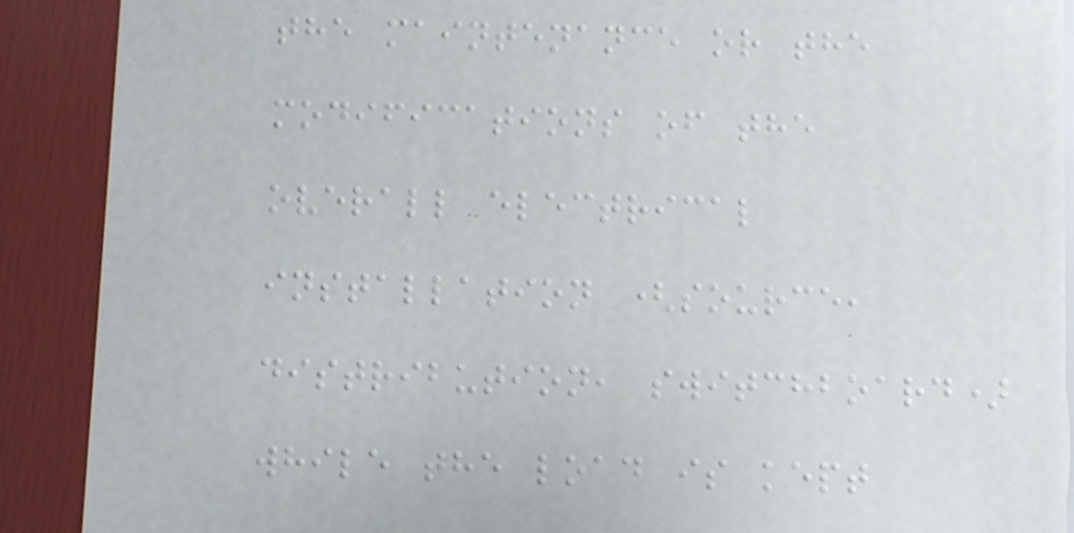the maintenance or the
modifications of the
overall electrical
installation (source,
distribution, switchboard)
while the load is kept
